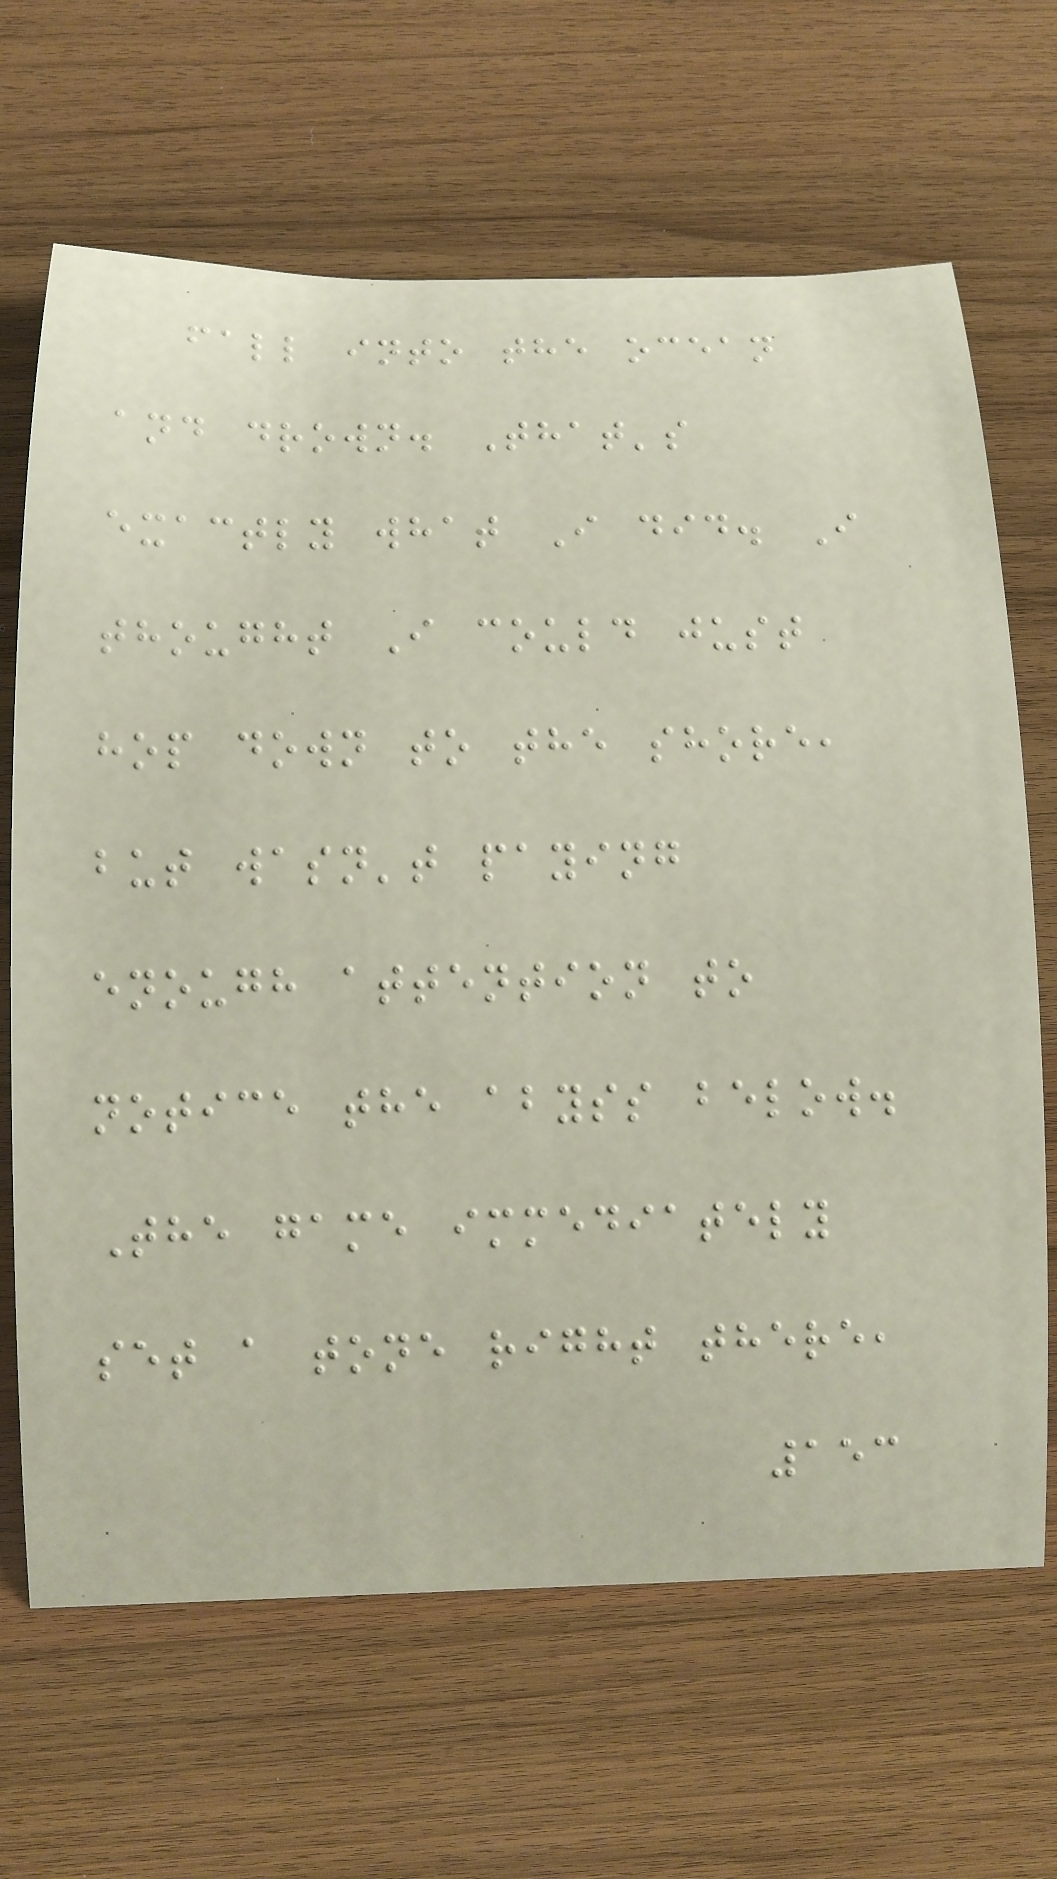fall into the ocean
and drown. That's
exactly what I did. I
thought I could just
hop down to the shore,
but wasn't paying
enough attention to
notice the abyss below.
The game immediately
set a tone right there,
153
